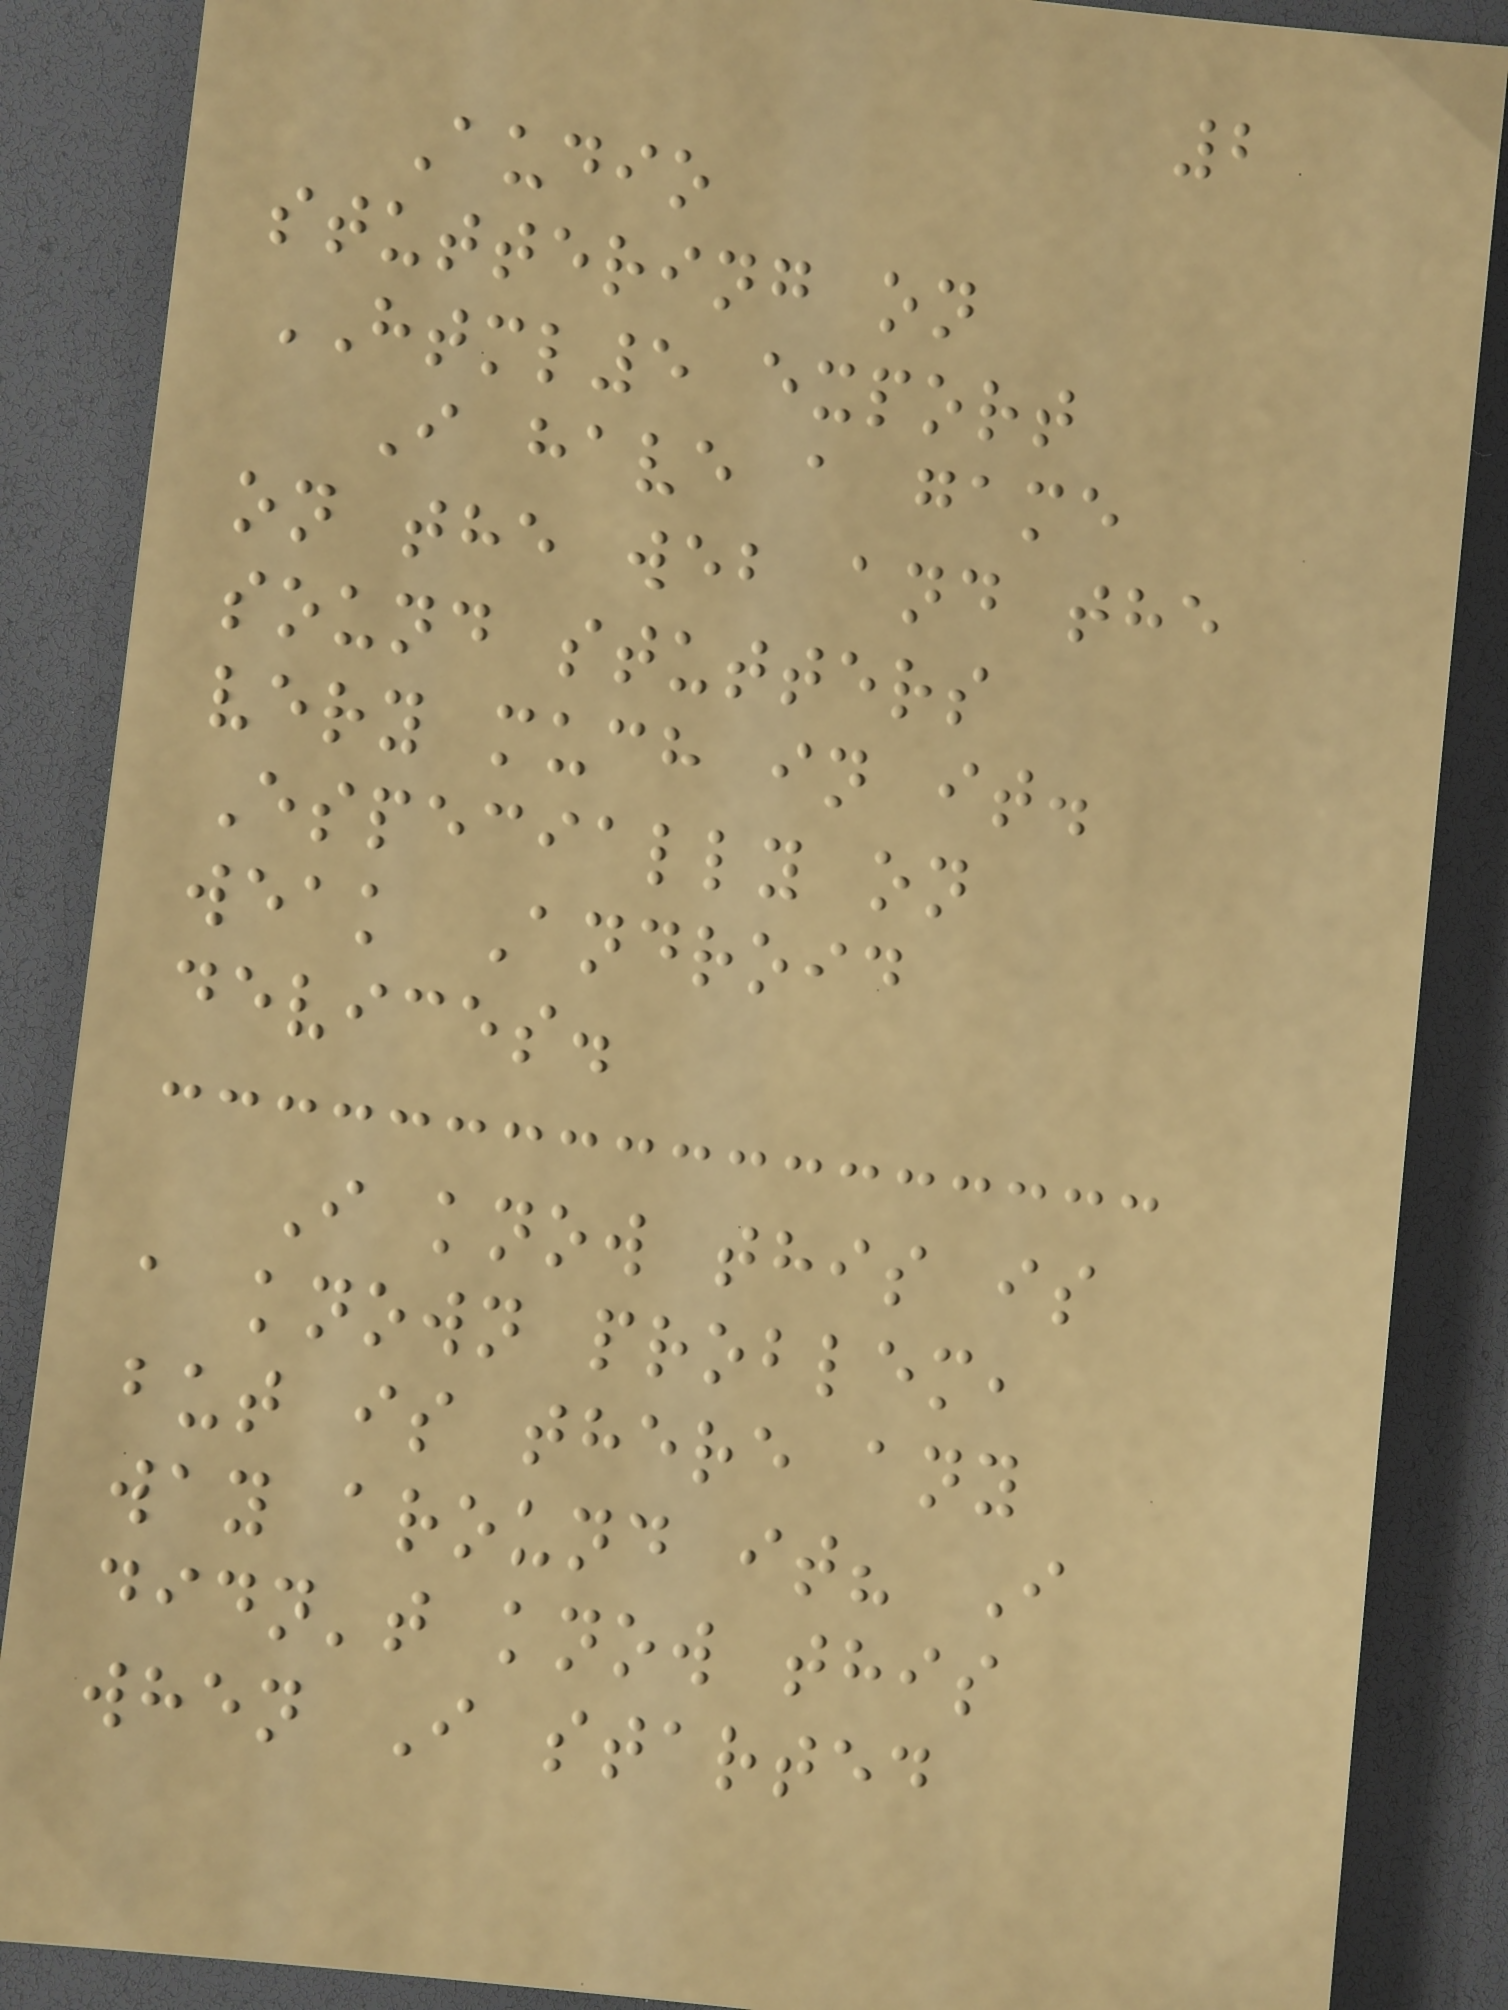2
Audio
stuttering on
HTML5 export
I have a game
on the web and the
sound stutters
very much in it.
Especially on
weak Android
devices.
I know this is
a known problem,
but is there any
way around it? I
didn't know this
when I started
